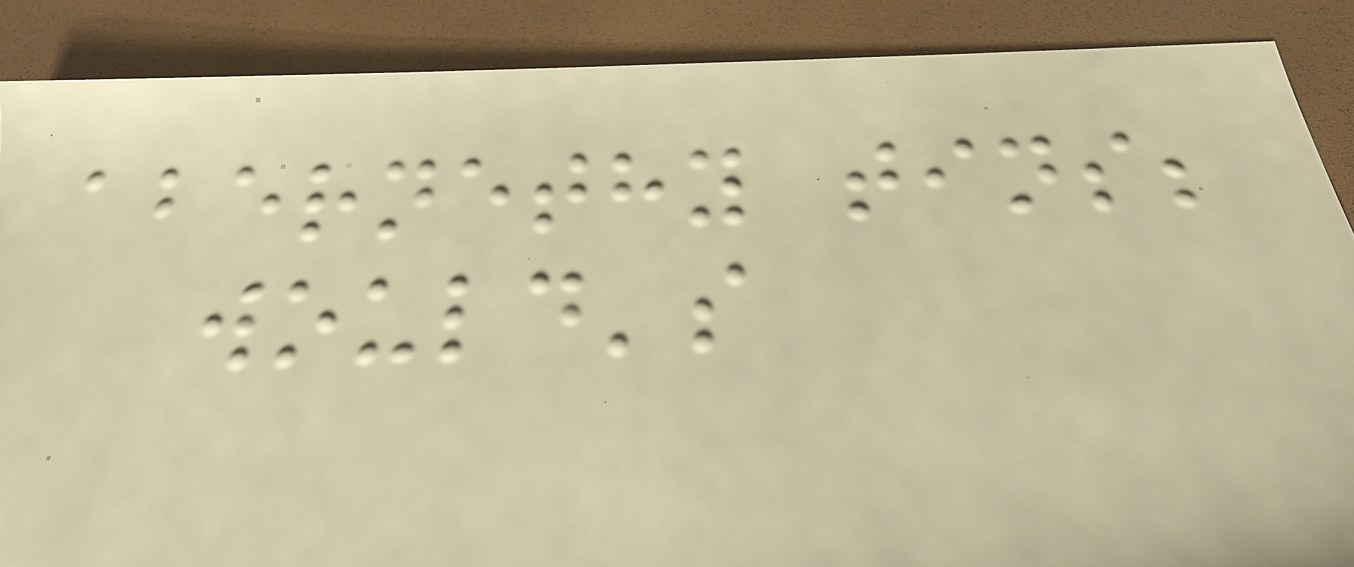abernethy tins;
would's
